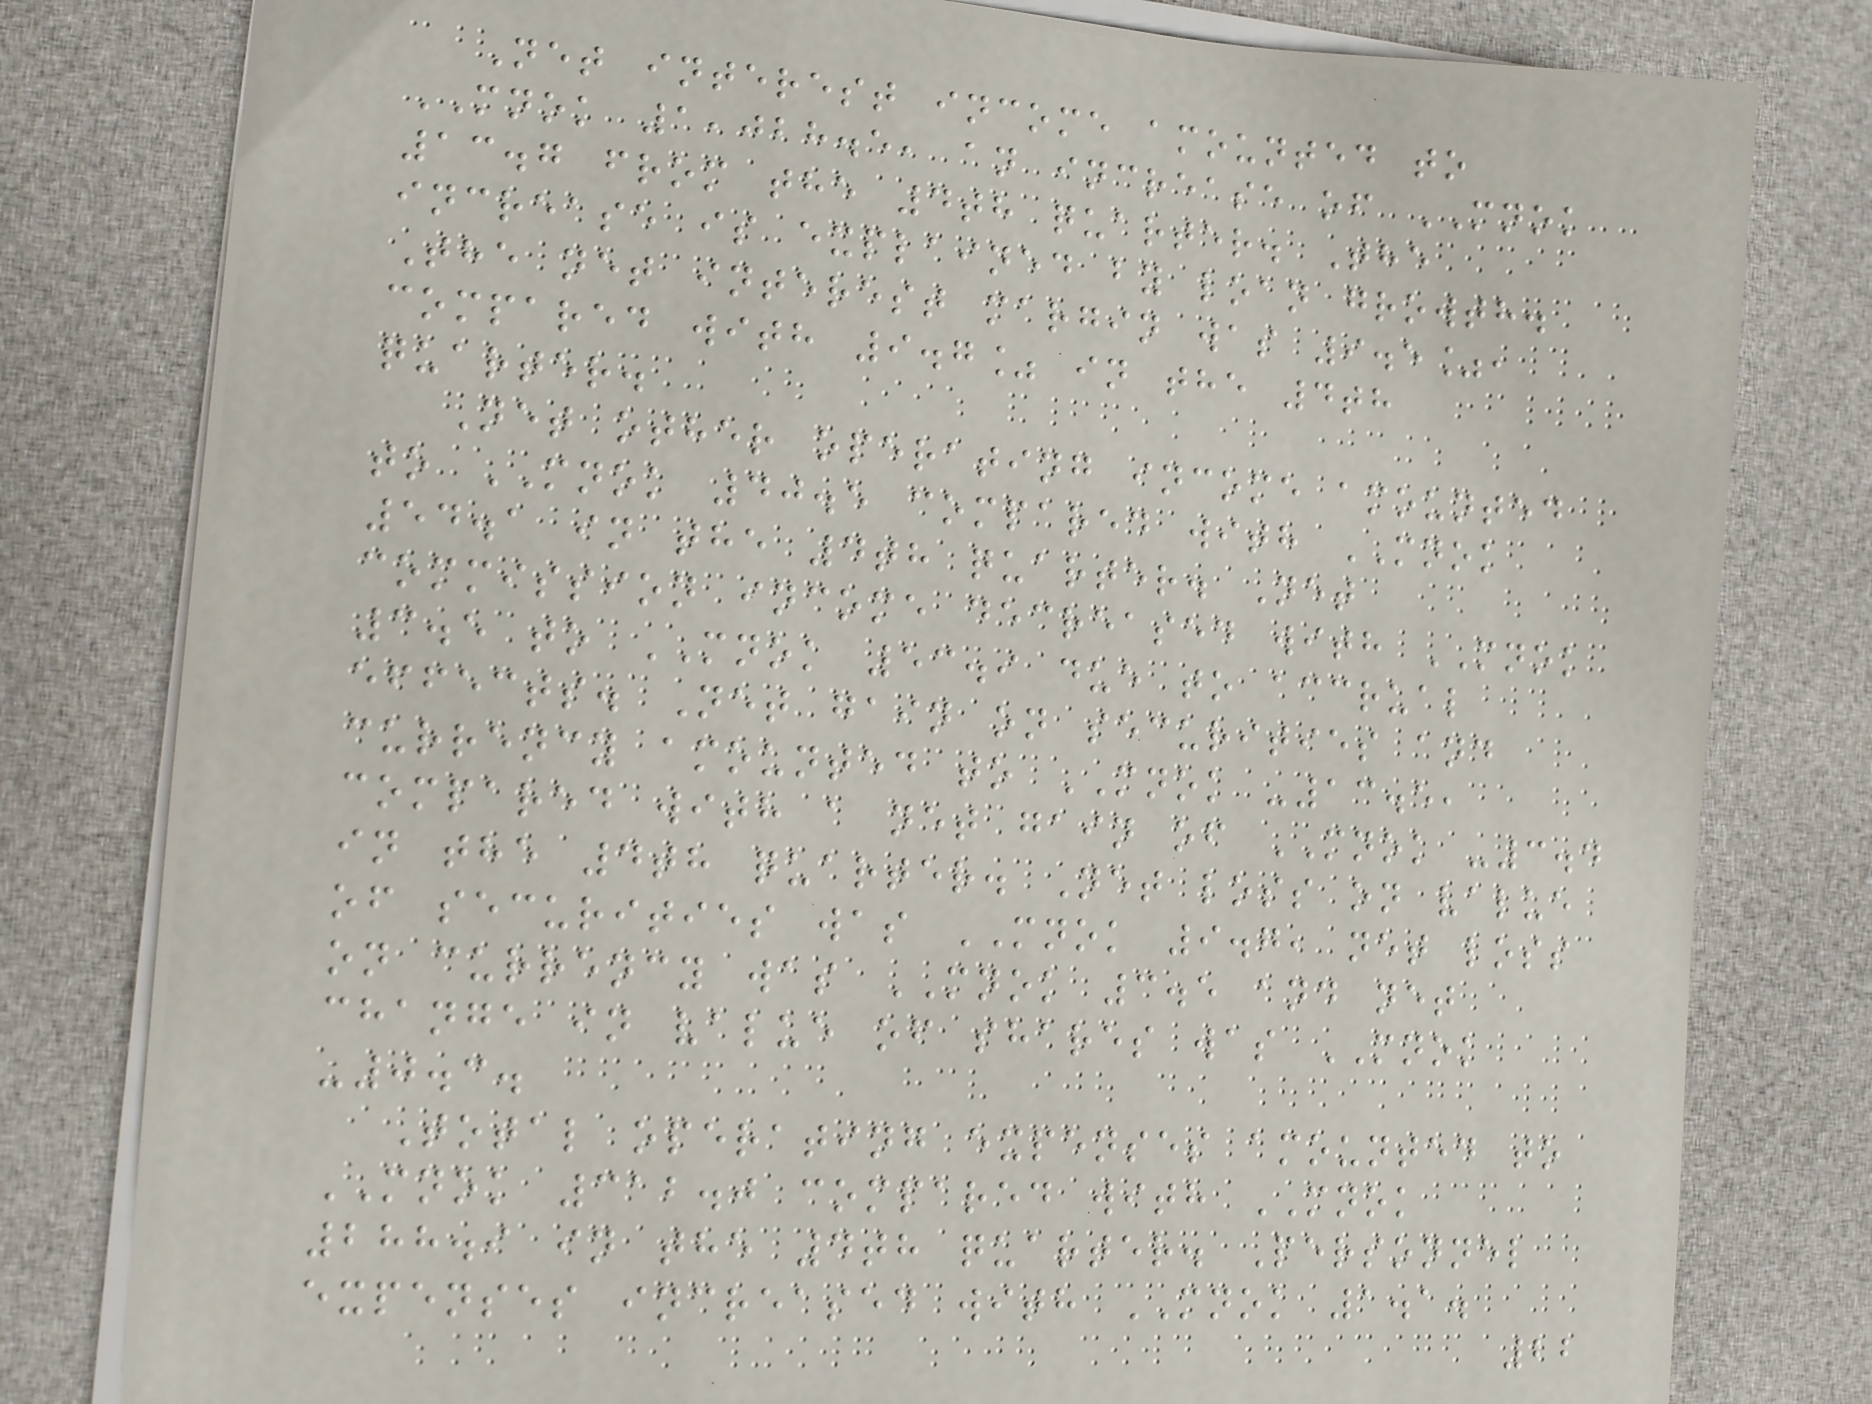Net interest income amounted to
MNOK 1,028.5, an increase of MNOK
13.7 from the 4th quarter. The
increase is explained by loan growth.
The net interest margin was 9.5%,
compared with 9.7% in the 4th
quarter.
Net other operating income amounted
to MNOK 40.5 compared with MNOK
54.1 in the 4th quarter. Net
commission income decreased with MNOK
3.5 to MNOK 53.9 due to accrual
effects. Net gain on securities and
currency amounted to MNOK -13.5,
compared with a net gain of MNOK -3.4
in the 4th quarter. Net loss on value
of securities was MNOK 9.7, net loss
on currency was MNOK 3.5 and net
change in value of shares was MNOK
-0.3.
Total operating expenses amounted to
MNOK 312.0 compared with MNOK
288.9 in the 4th quarter. Personnel
expenses increased with MNOK 1.1.
22
